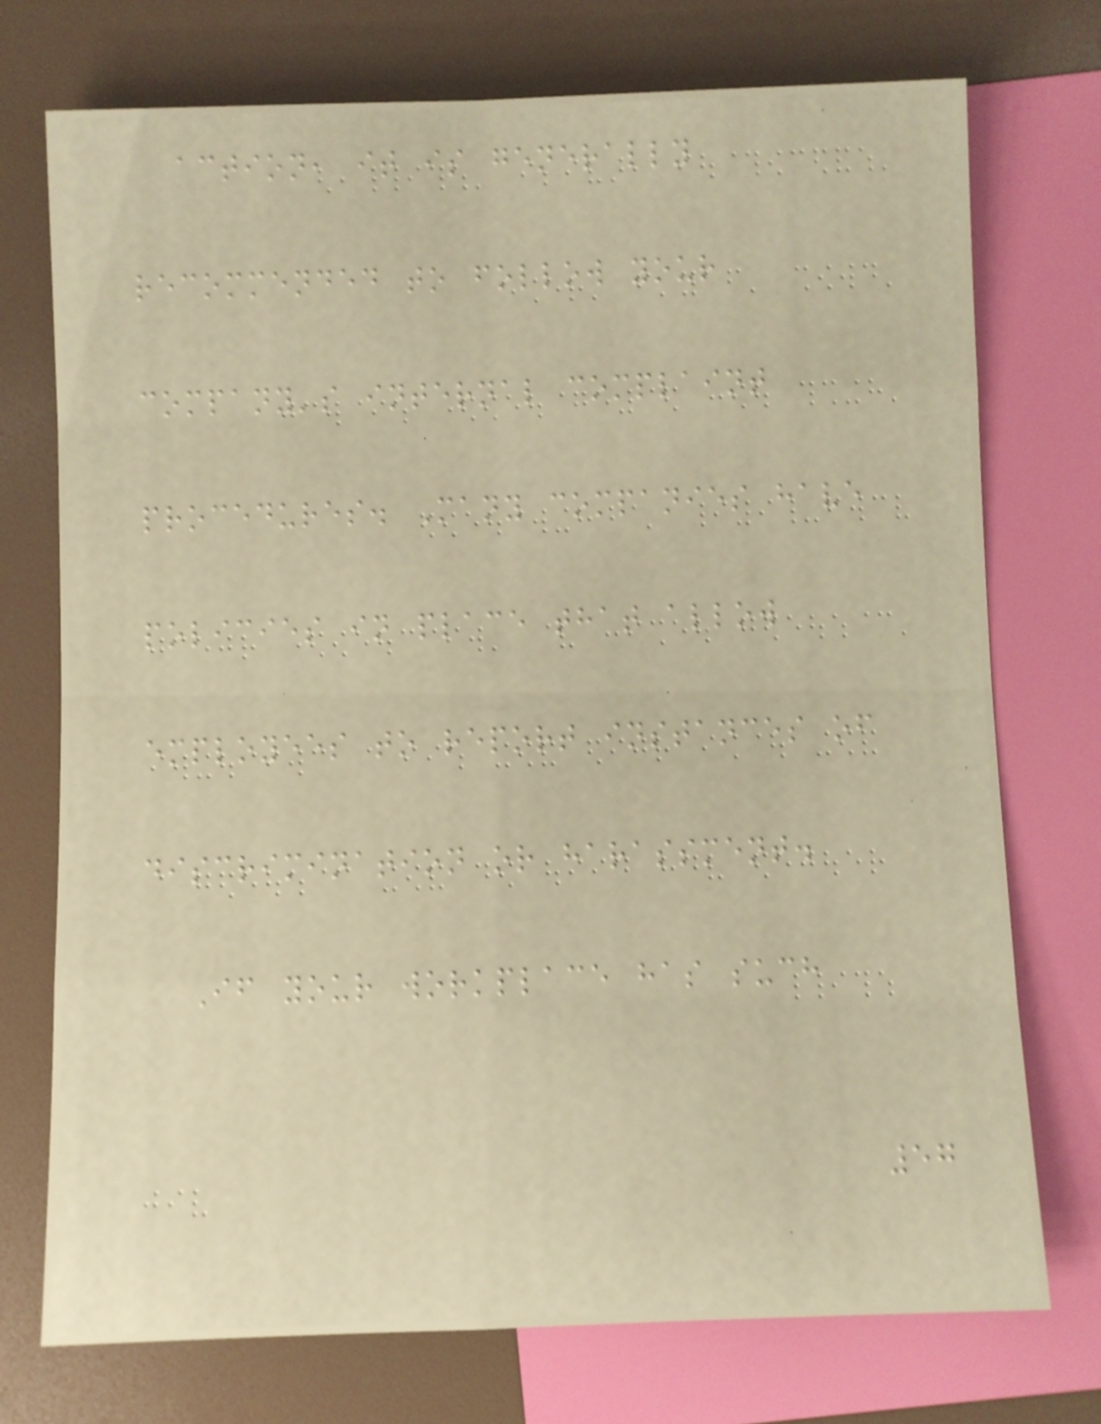action, it is generally
recommended to follow your
company's internal complaint
procedures. Many companies have
policies in place that allow
employees to report instances of
discrimination or harassment.
If your workplace has such
57
